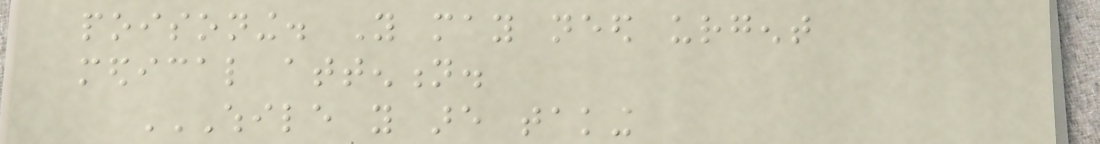poisoning. You may need urgent
medical attention.
WHILE YOU ARE TAKING
